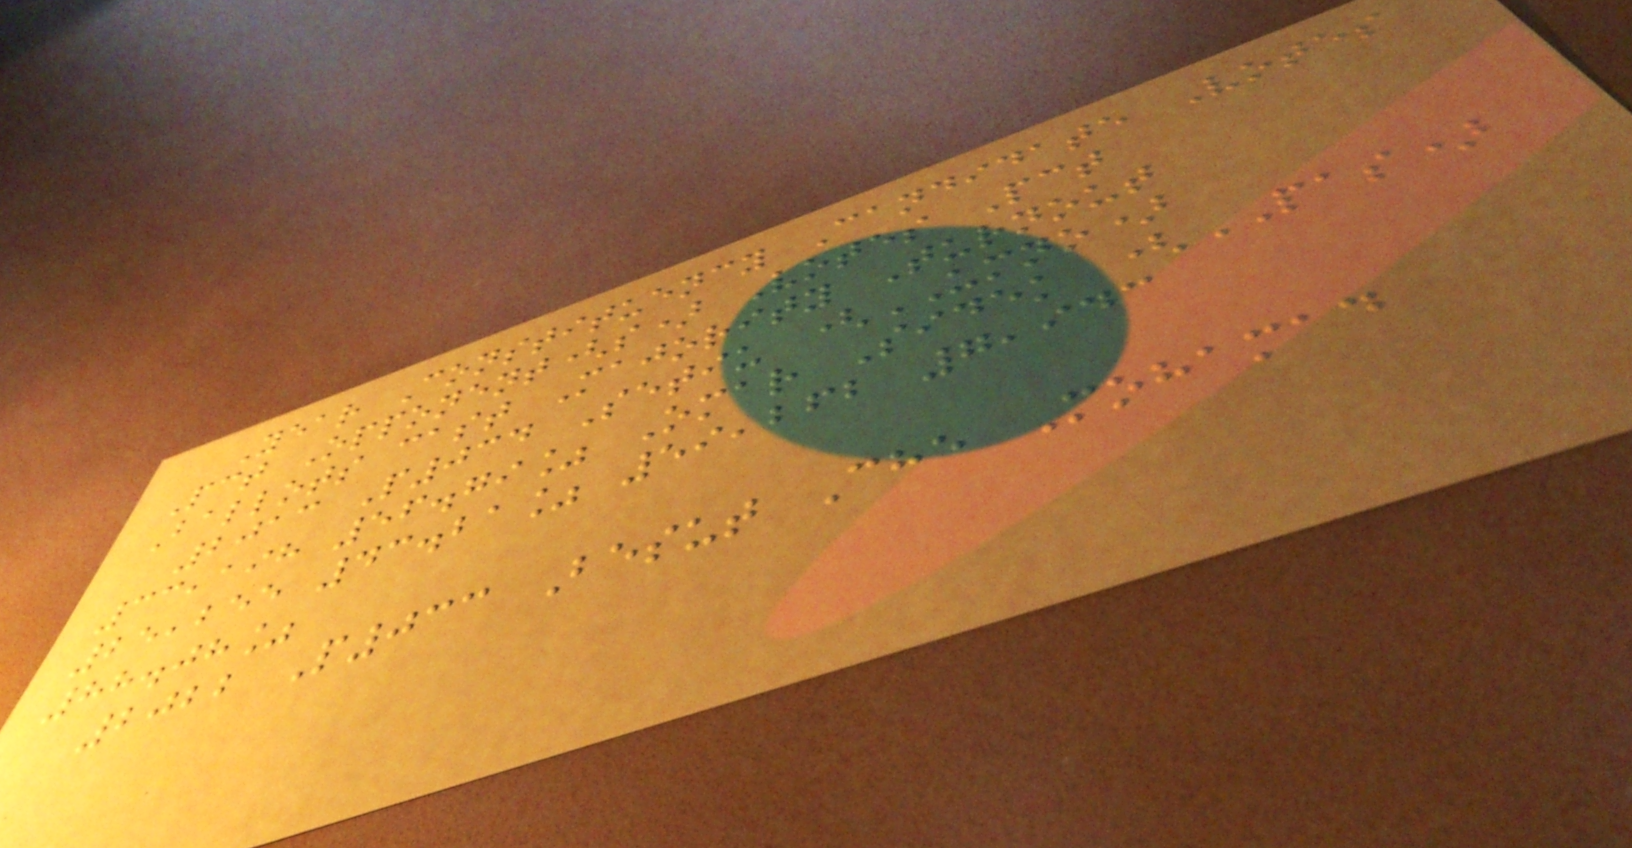Year Constituency Candidate Votes
Pct Opponent(s) Votes Pct
Ballots cast Majority Turnout
2013 P034 Setiu (UMNO)
33,198 56.79% Omar Sidek (PAS)
25,255 43.21% 59,262 7,943
88.08%
2022 P033 Besut Che Mohamad
